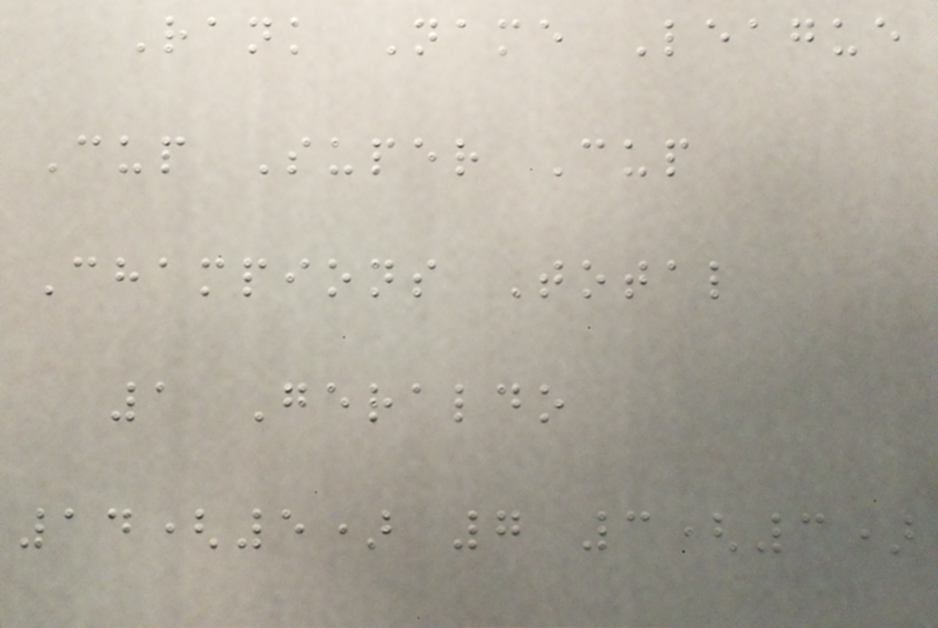Rank Name League
Cup Super Cup
Champions Total
1 Geraldo
14(5) 7 3(3)
